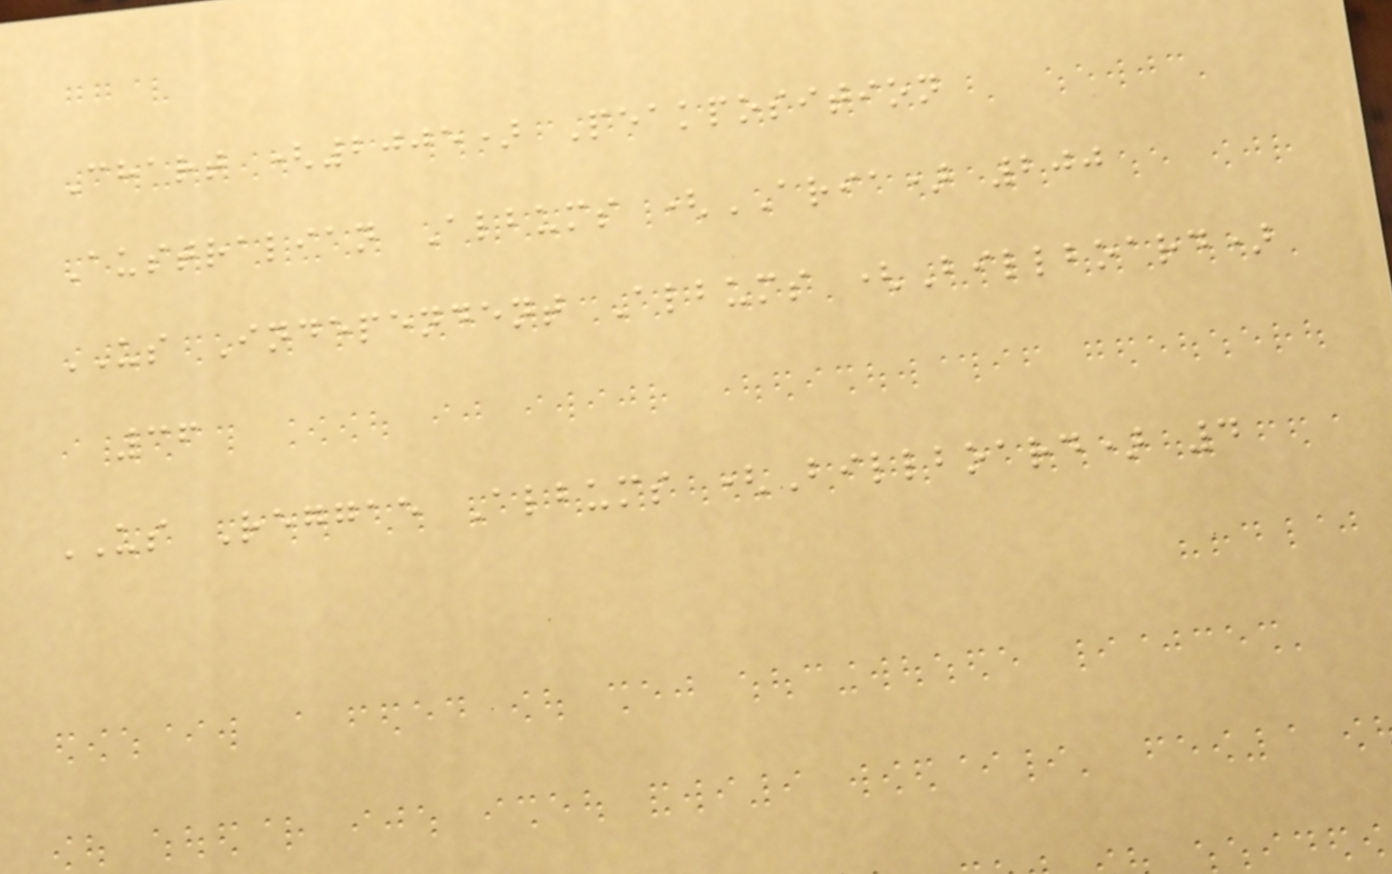Chart (2005) Peakposition
Australian Albums (ARIA) 200
US Independent Albums (Billboard)
36
US Reggae Albums (Billboard) 4
